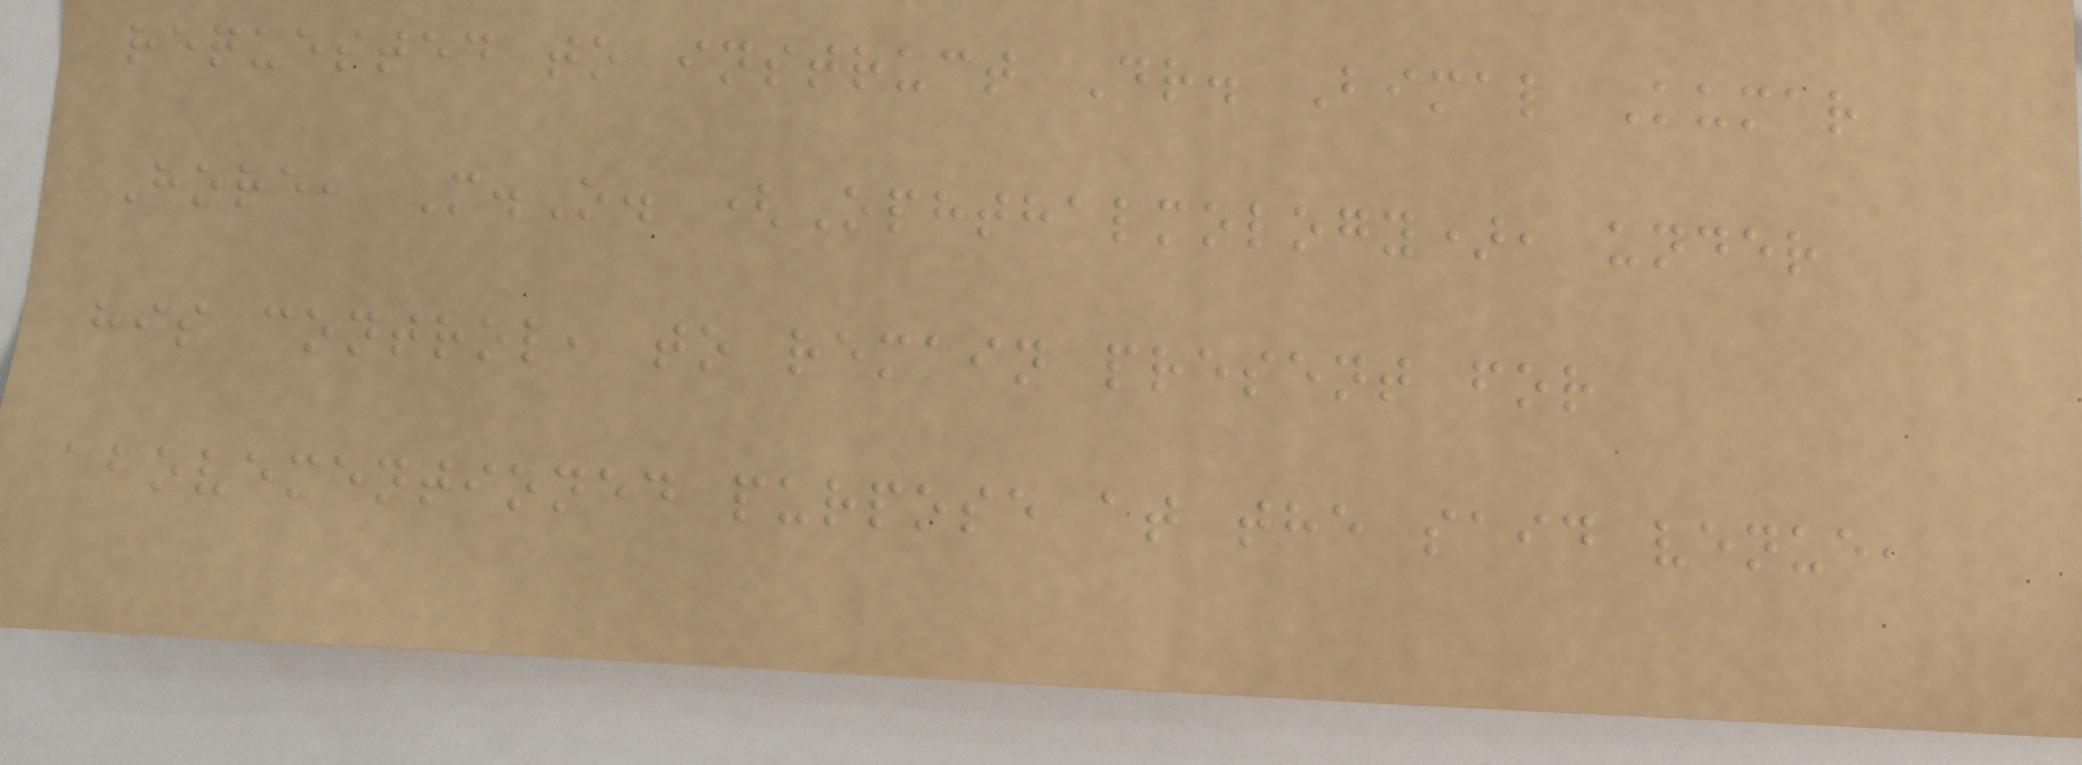requested to instruct Dr. Bimal Kumar
Hore, M.O. (Ophthalmology), under
his control, to remain present for
abovementioned purpose at the said venue,
